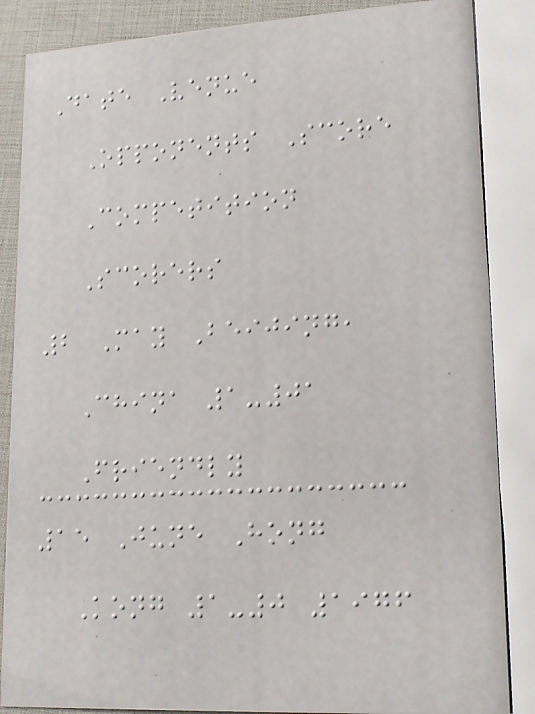Date Venue
Opponents Score
Competition
Scorers
2 May Beijing,
China 1-01
Friendly
15 June Hong
Kong 1-0 1976
